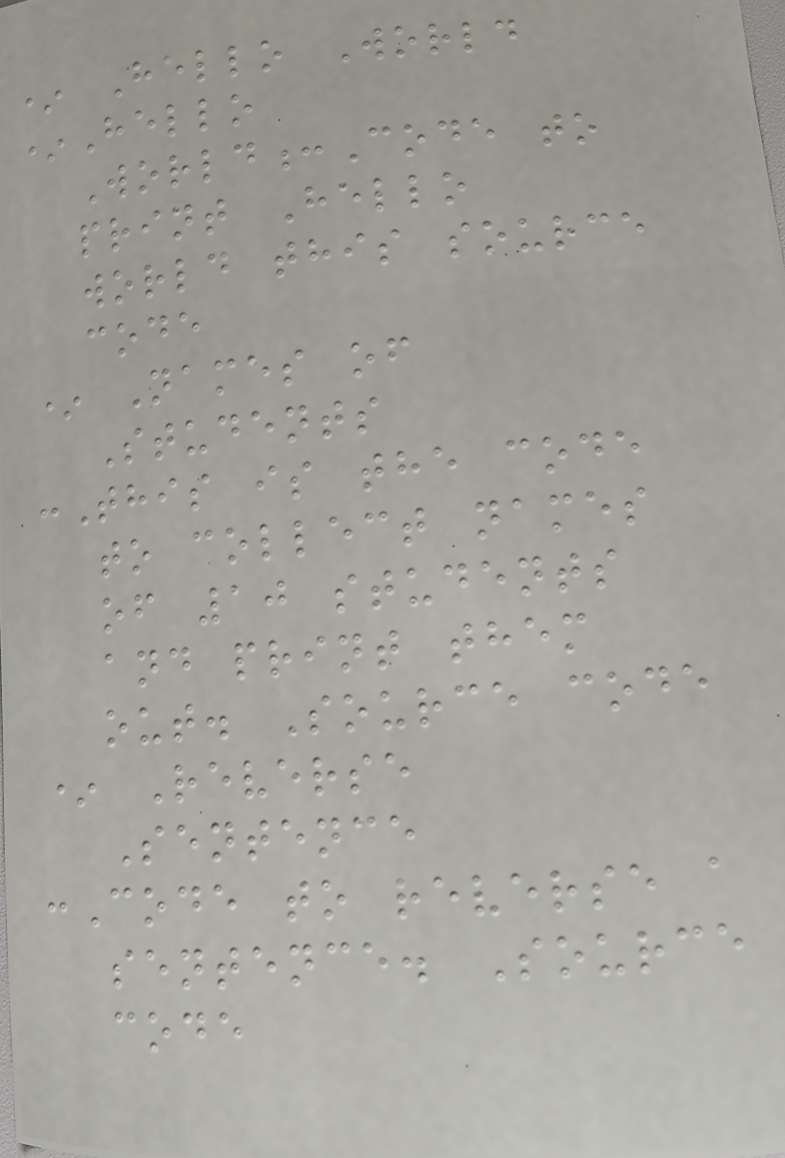* Hello World
*Hello
World:Code to
print Hello
world this source
code
* Names of
Students
:This is the code
to collect names
of 10 students
and print them
out. Source code
* Reverse
Sentence
:Code to reverse a
sentence. Source
code
